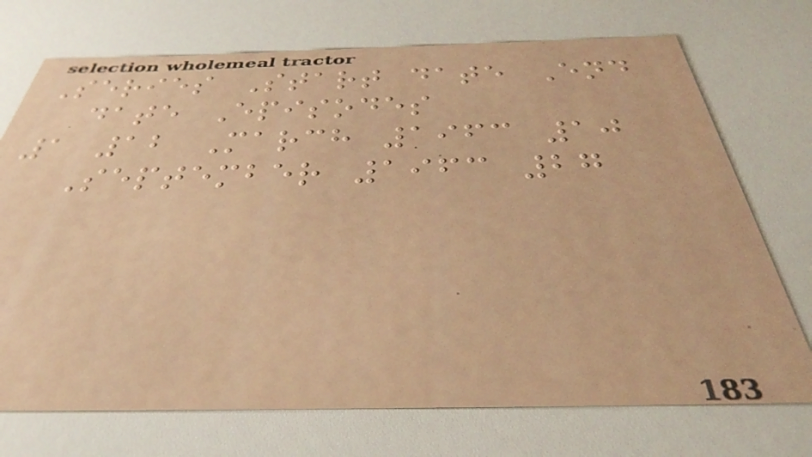Series Start date End
date Episodes
1 12 March 1963 10
September 1963 27
